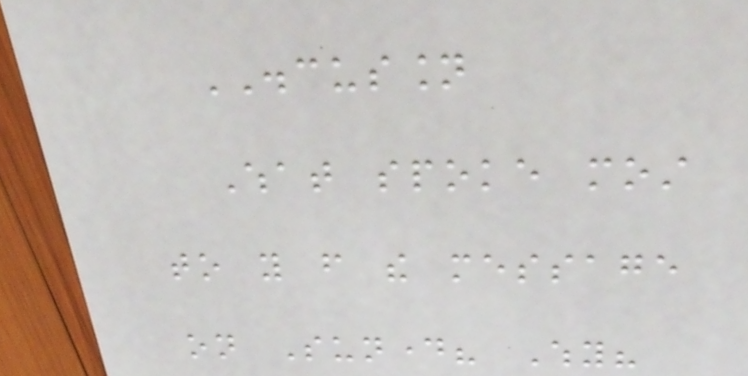DISCUSSION
What spoke most
to you from the message
on Sunday? Why?
